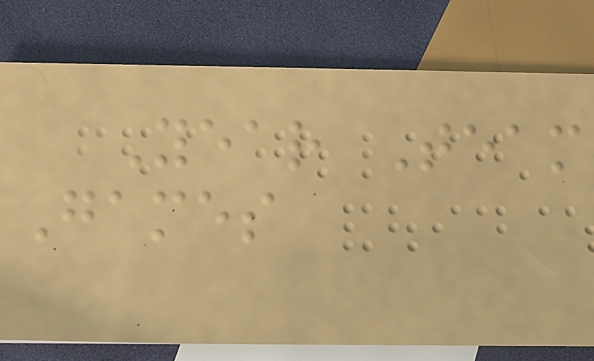Year Team
Games
